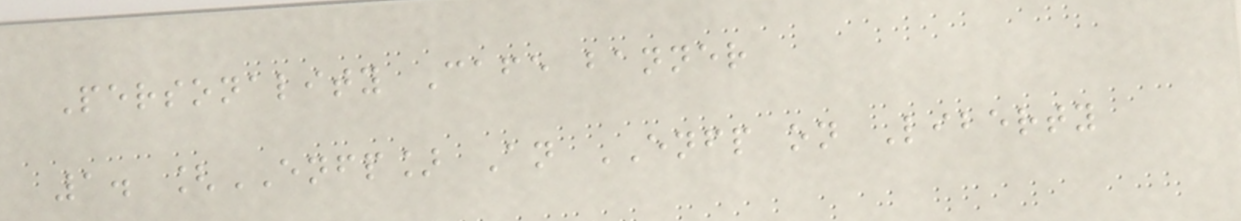Personality Cafe banner
1. [ENFP] An ENFP on Liberty
